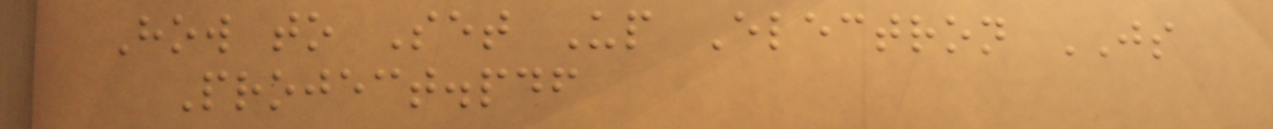How to Set Up Electron JS
Project.pdf
